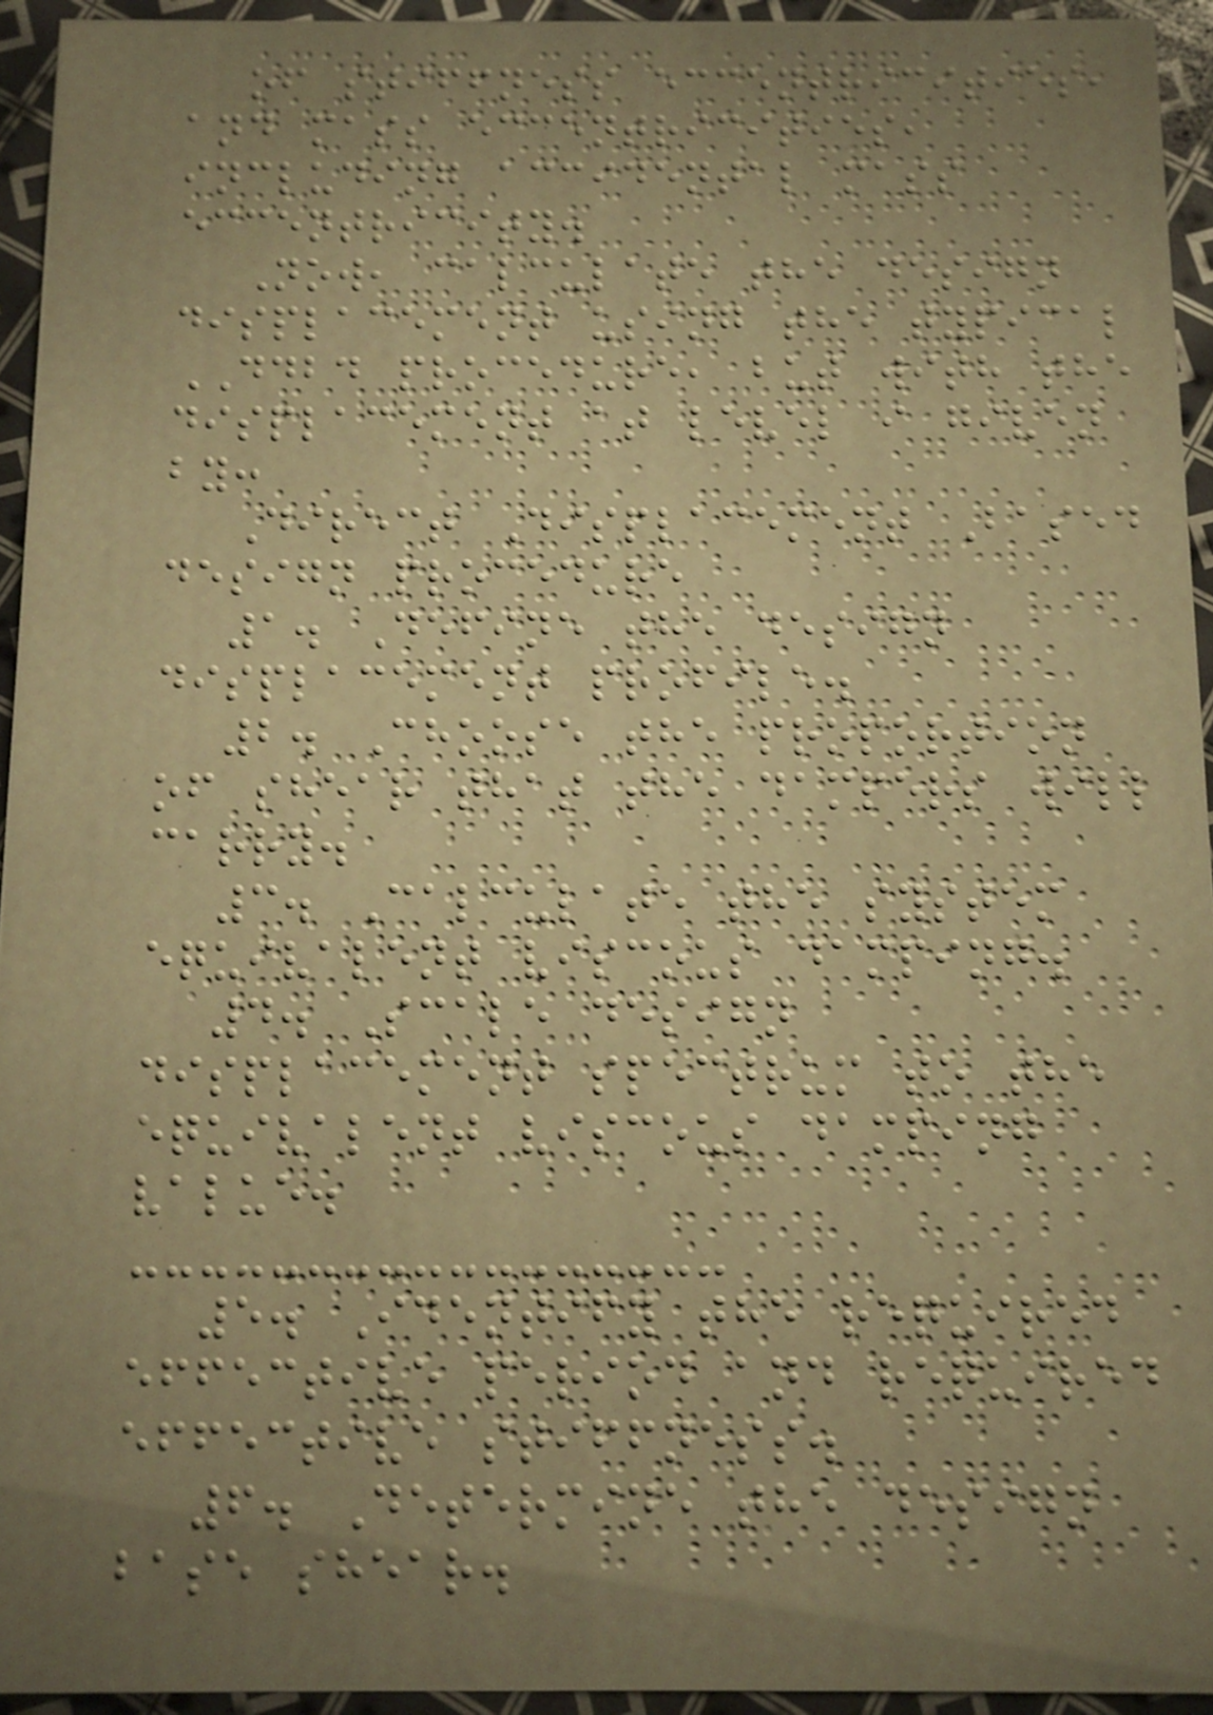of stiffness eccentricities,
and mass eccentricities,
including accidental mass
eccentricity.
Now, calculate the design
displacement using the typical
DDBD procedure, but with the
displacement at level i given
by:
Direct Displacement Based
design procedure
1. Define the design
displacement profile.
2. Choose the proportion
of shear that the dampers will
carry.
3. Calculate the system
equivalent viscous damping.
4. Scale design
displacement spectrum to the
equivalent viscous damping
value.
5. Identify the required
effective period and required
effective stiffness.
6. Determine the design
base shear.
